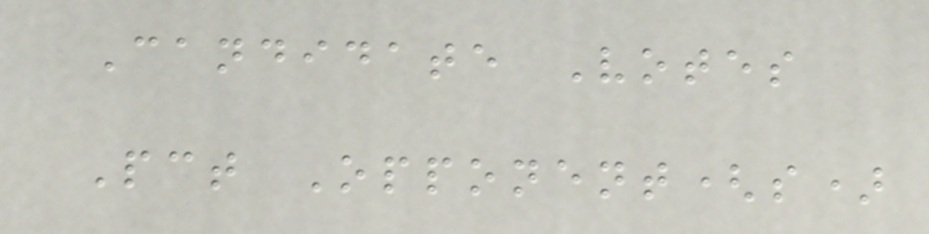Candidate Votes
Pct Opponent(s)
